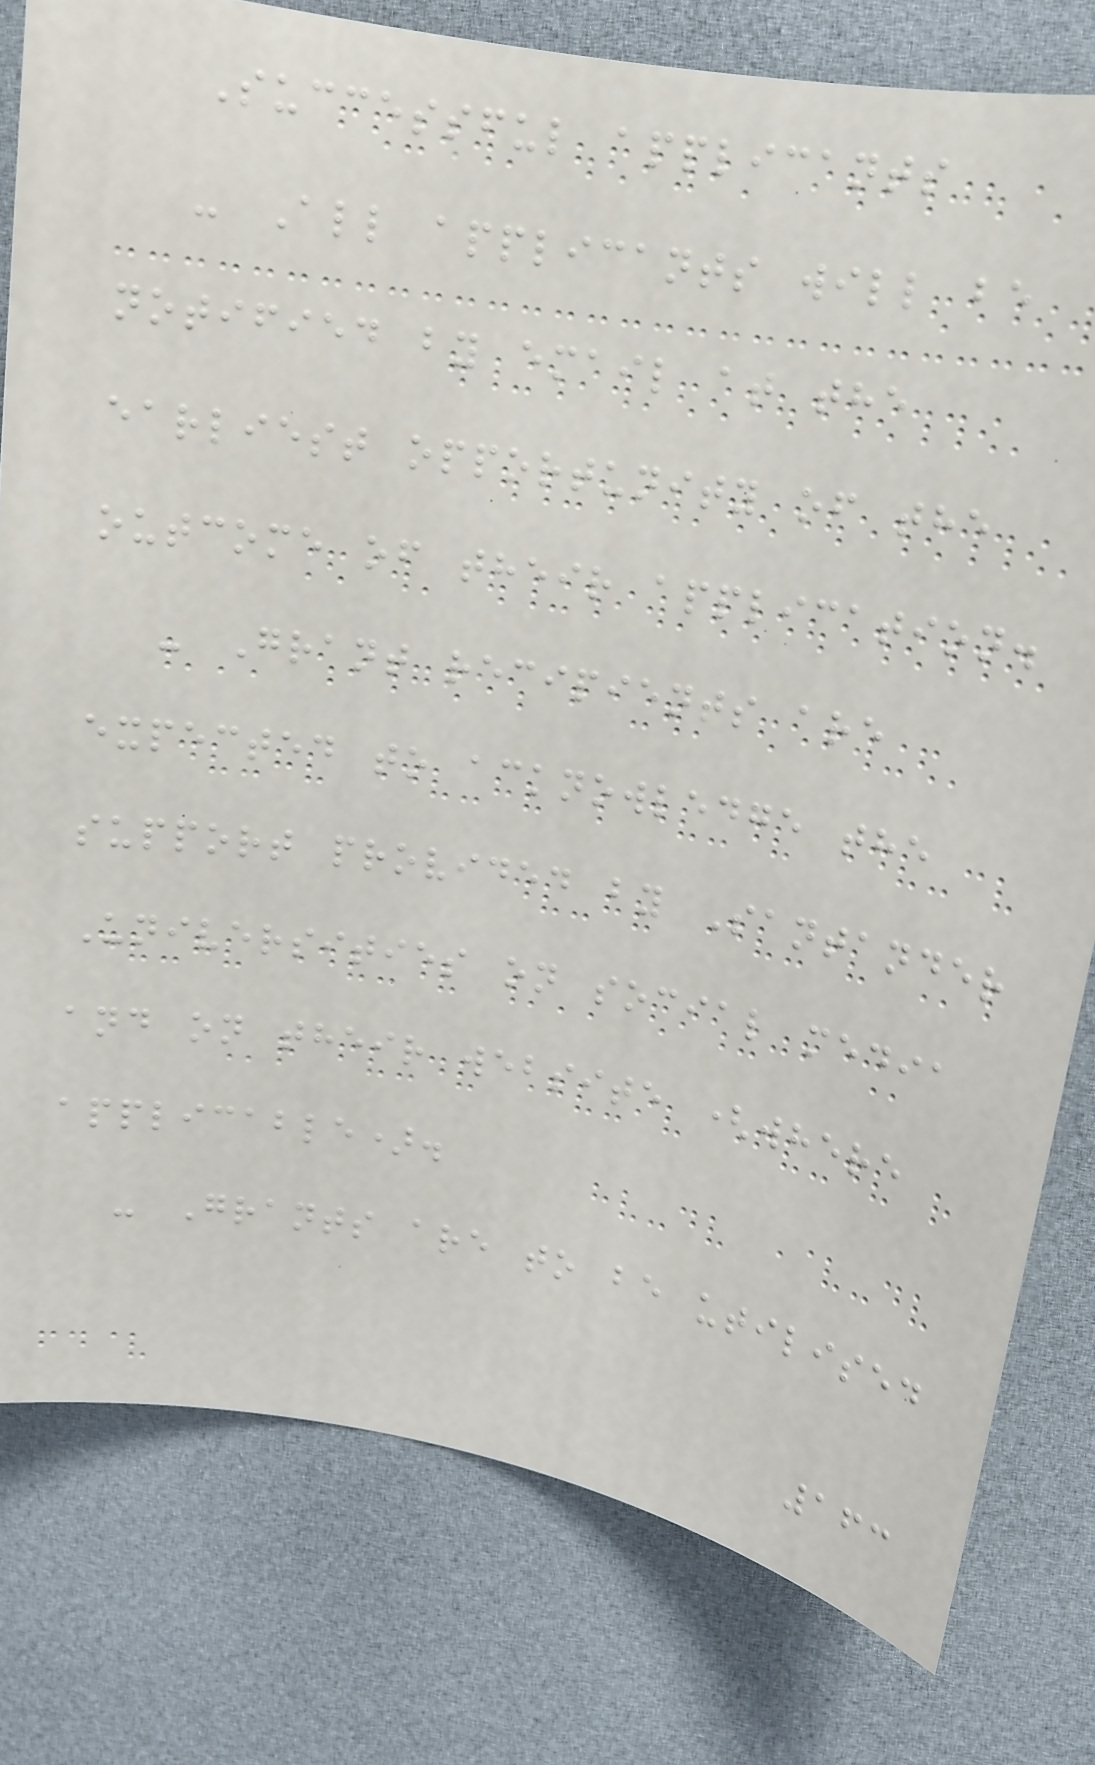Successful applicants
- All applicants will be
notified by email at the
earliest opportunity of the
outcome of their application.
- Grant recipients are
expected to acknowledge the
support provided by Santander
Universities on social media
and on their website (where
applicable).
- Grants are to be utilised
163
